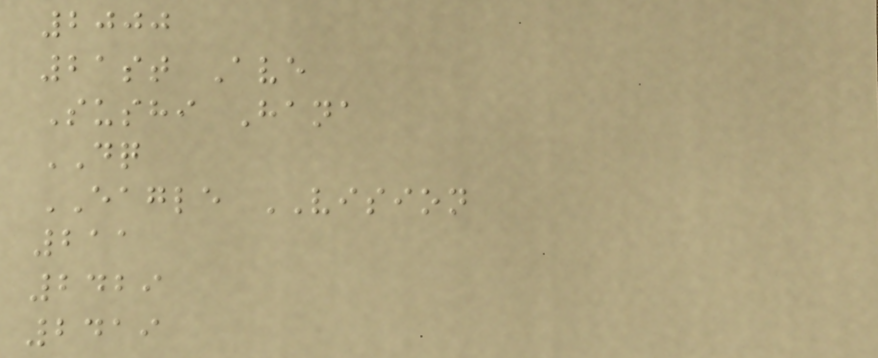2000
21st Ave
Sushi Hana
DQ
EAGLE VISION
211
2429
2419
